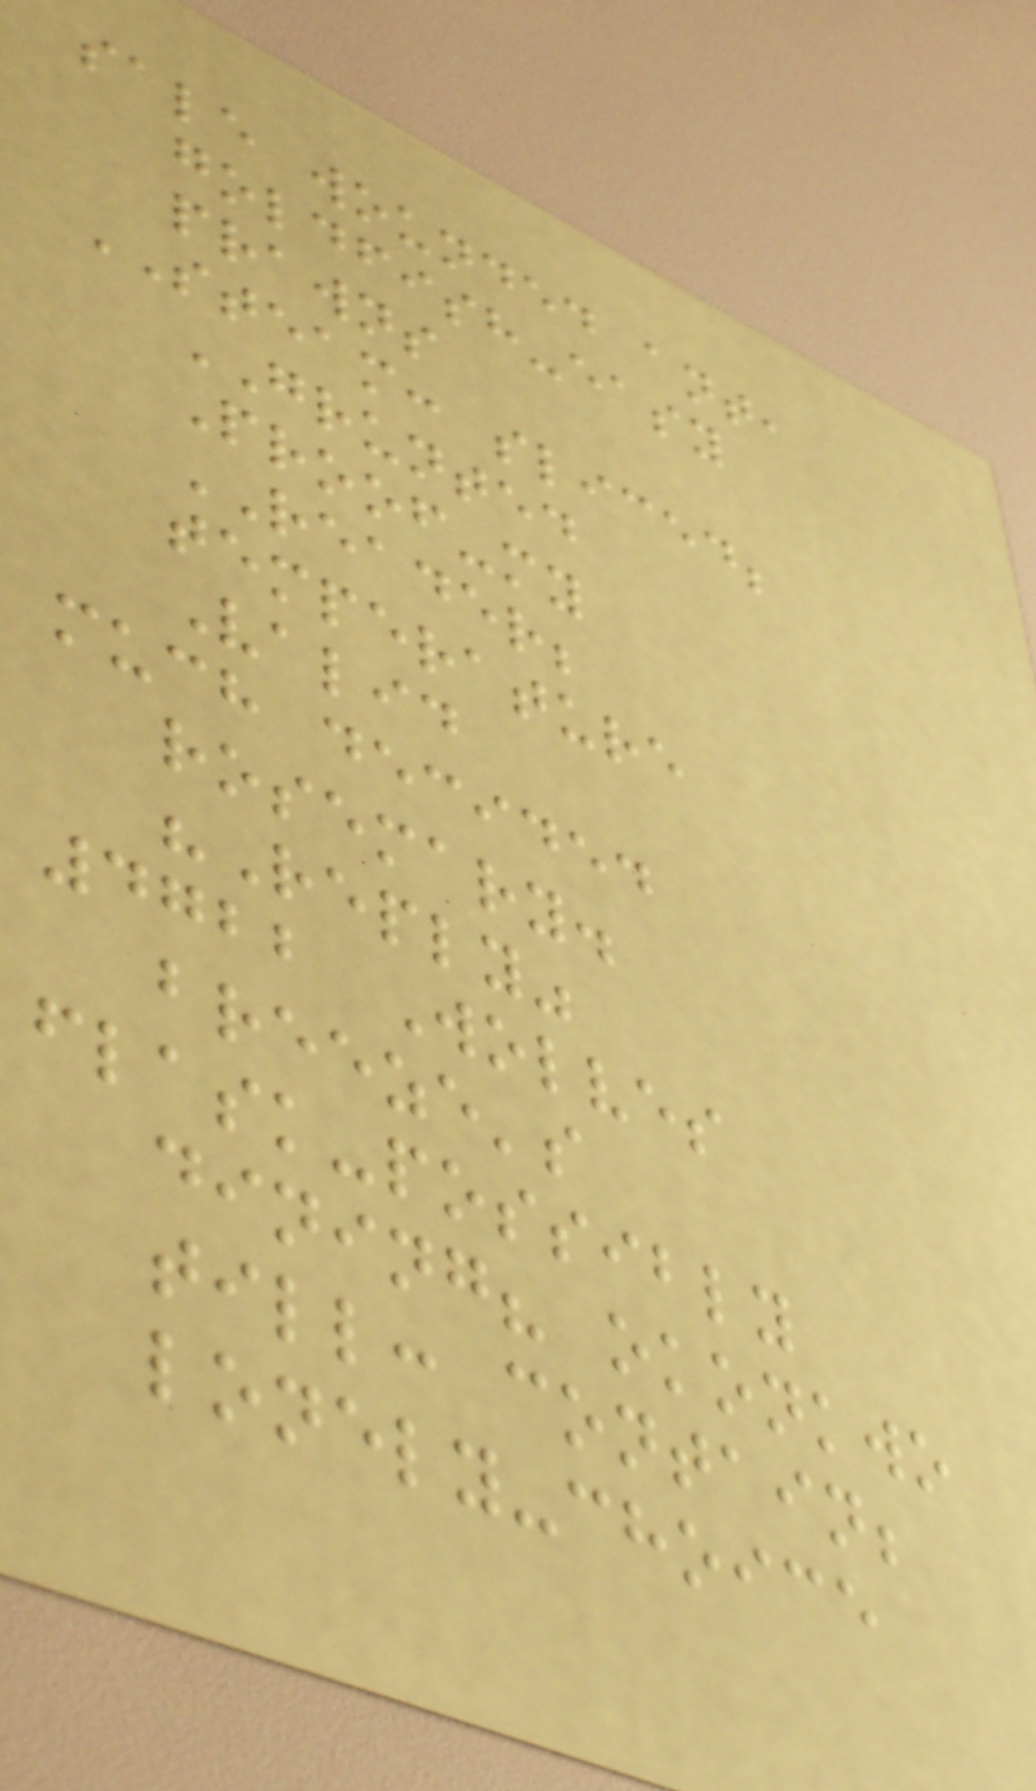sale wounded ant,
goldfish-easy
prawns
STEAM: sliced;
GRUNTED
Proof-my
READER;
temperature
Valid
much decided
rosemary.
"Reply"
4722 Wolves
breeze's
flask-possibly
dining? okonkwo
till: contain;
lonely-choice
